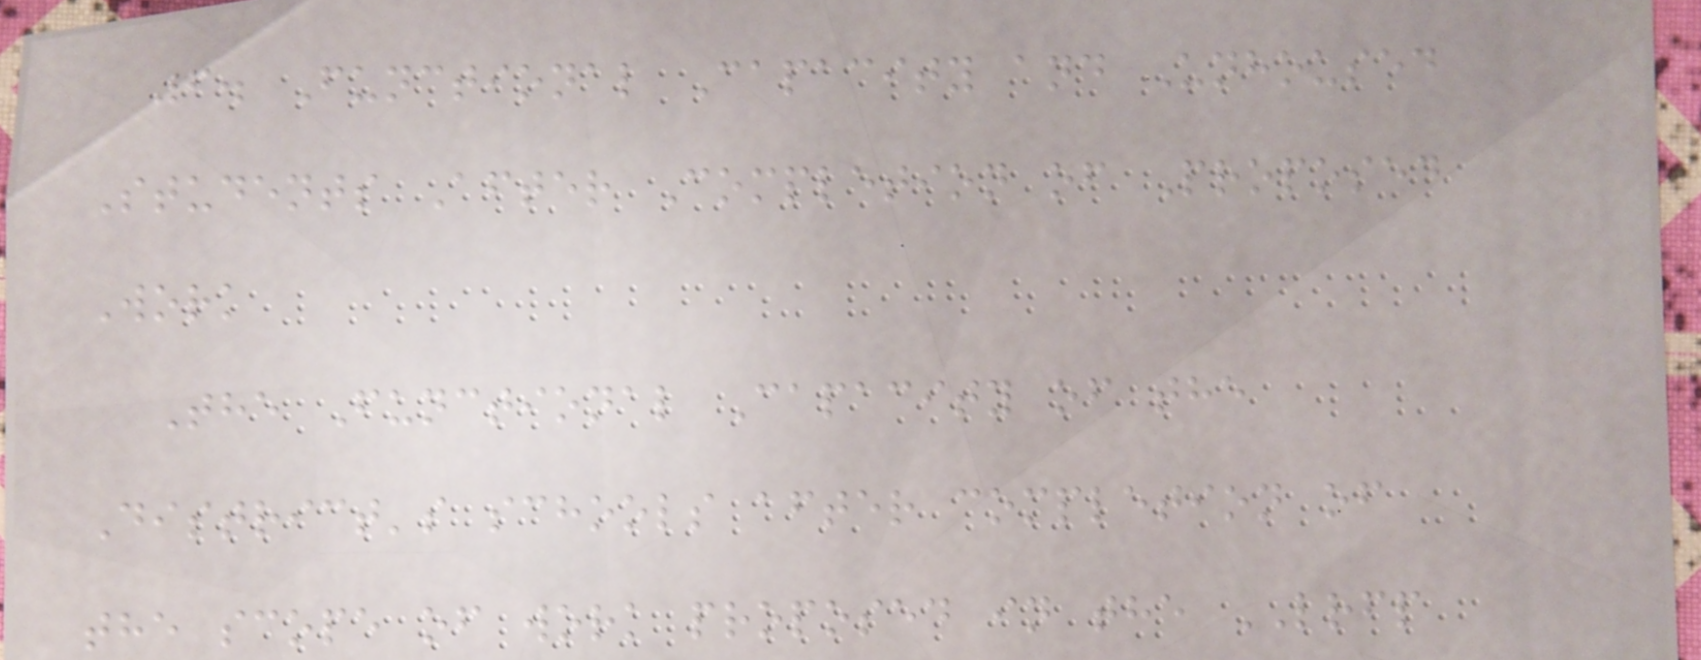6. Functional Capacity and Unhoused
Students After Completion of Proposed
Work
The Functional Capacity of the
District's schools after completion of
the scope of work proposed in the LRFP
